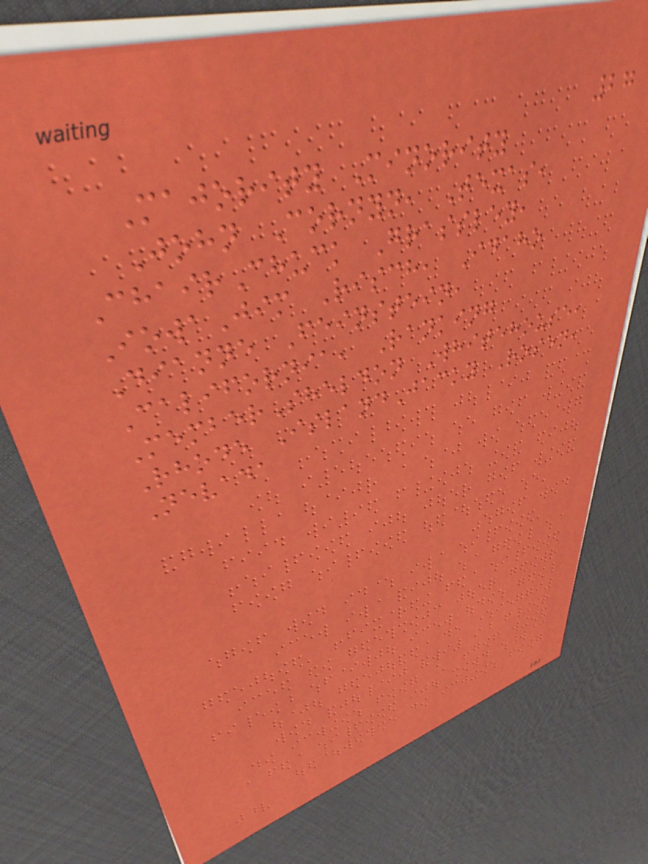27
Majority Minority
John Cornyn, Texas,
ChairChuck Grassley,
IowaJim Risch, Idaho
Dianne Feinstein,
California, Ranking
MemberSheldon Whitehouse,
Rhode IslandJacky Rosen,
Nevada
